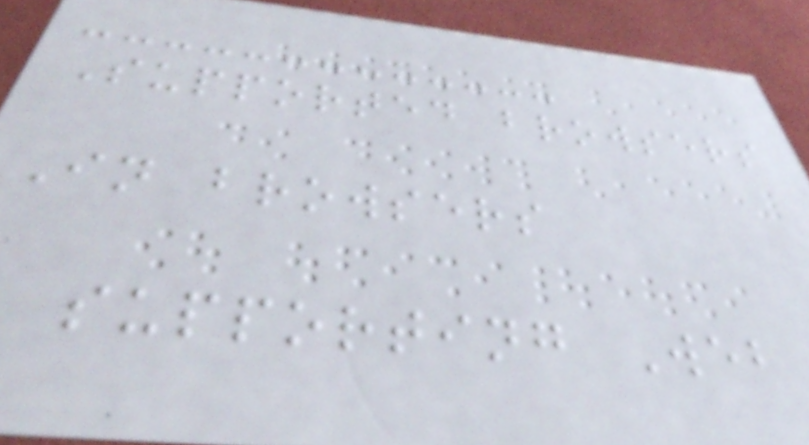Supported browsers
In browsers
supporting Web
